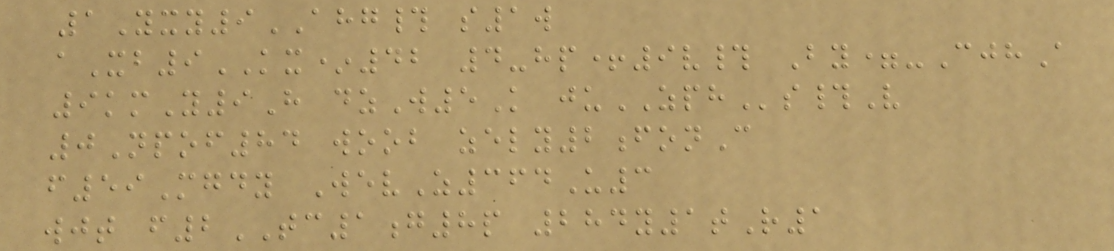1Yxy9AHG# s1w
aXb9KX*42 4-hp+9v# By=-CjhA
9kmY9H dzW5K juZPHs#V
0Npof84 woob zely2fonC
f59Mgdy WevZ364U3
wjt f2TC1g8p 284y1tR1
